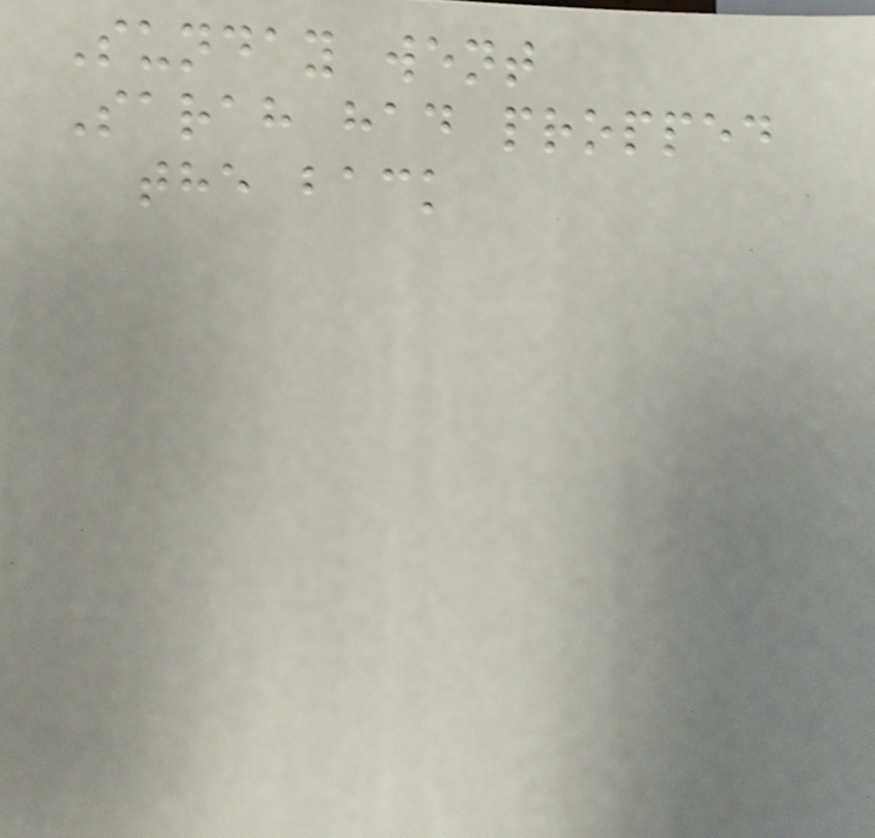Sunday went
Sarah had propped
the back
